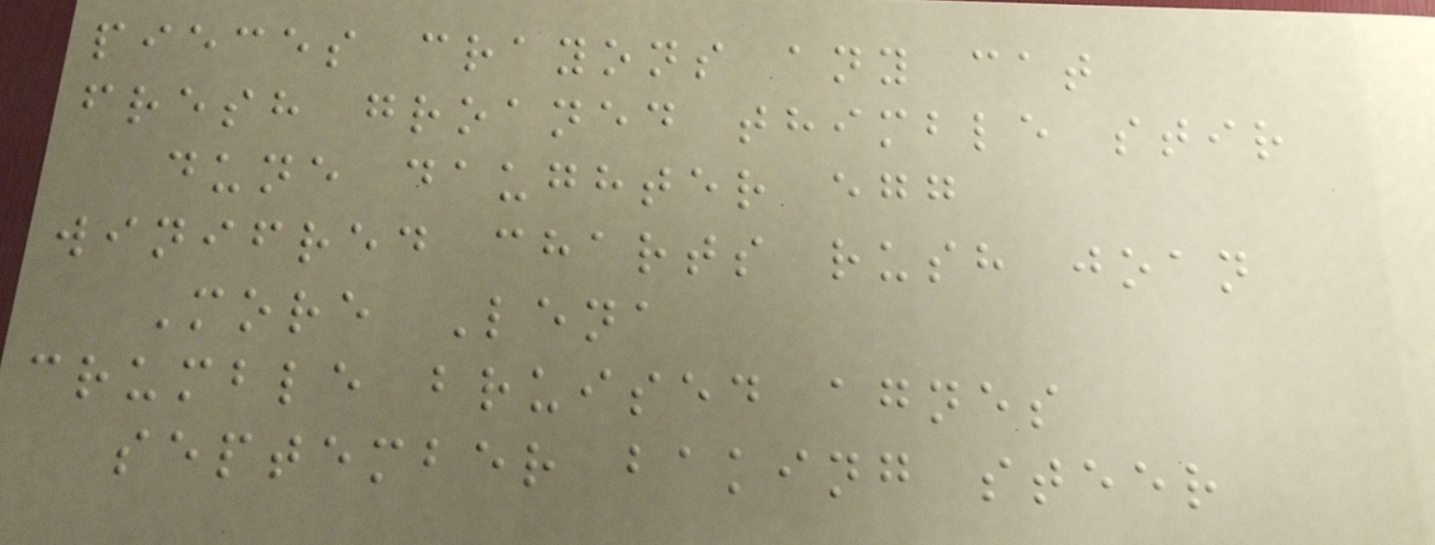pieces crayons any cat
fresh groaned thimble stir
dune daughter egg
winifred charts rush joan
More Lena
crumble bruised agnes
september baking steer
